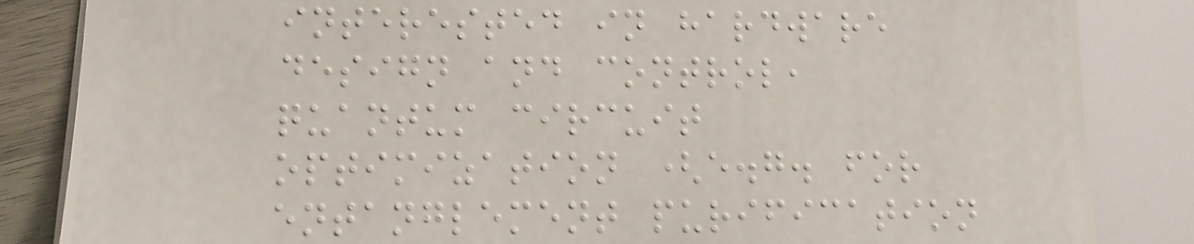interested in hardware
design and control,
quantum circuit
optimization (e.g. for
entanglement purification
